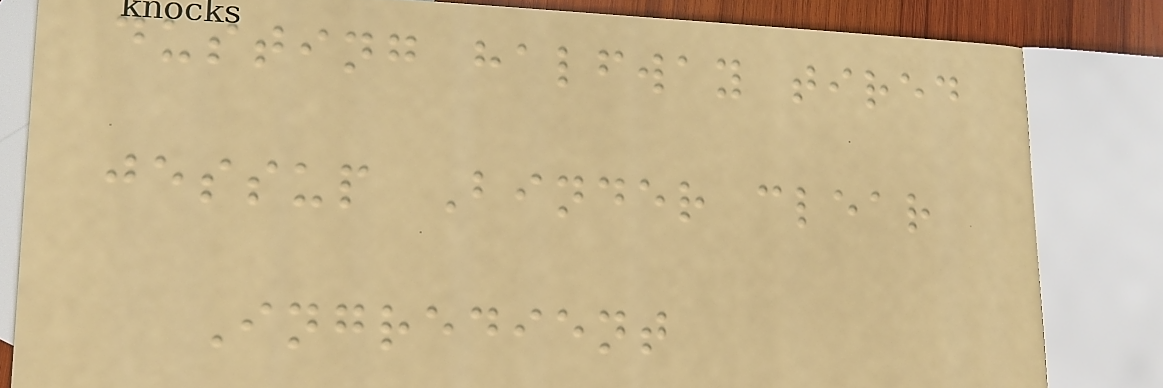dusting halfway tired
jessup Binder clear
Ingredient
